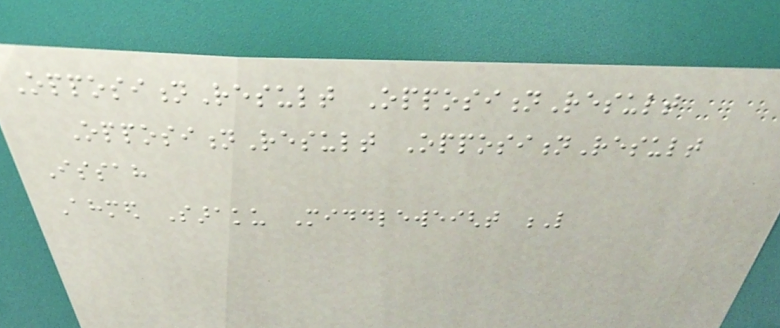OppositionResult OppositionResult
OppositionResult OppositionResult
Issah
Ahmed Saraku Middleweight L
